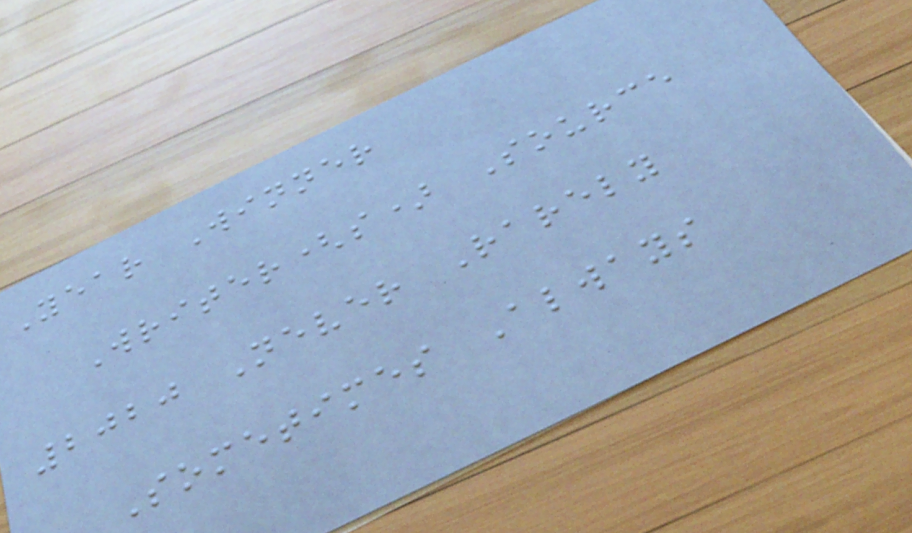Year Winner
Writer(s) Source
2020 Never Rarely
Sometimes Always
